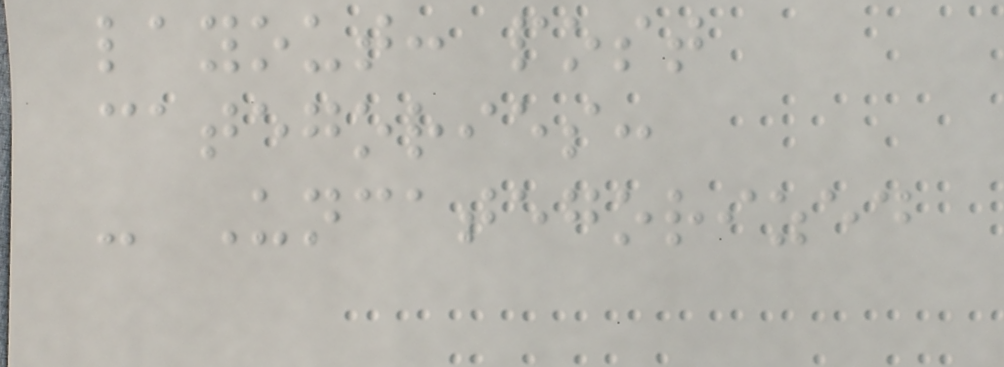layout: post
categories:
- Uncategorized
